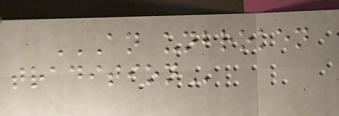AN UNBROKEN
TRADITION
